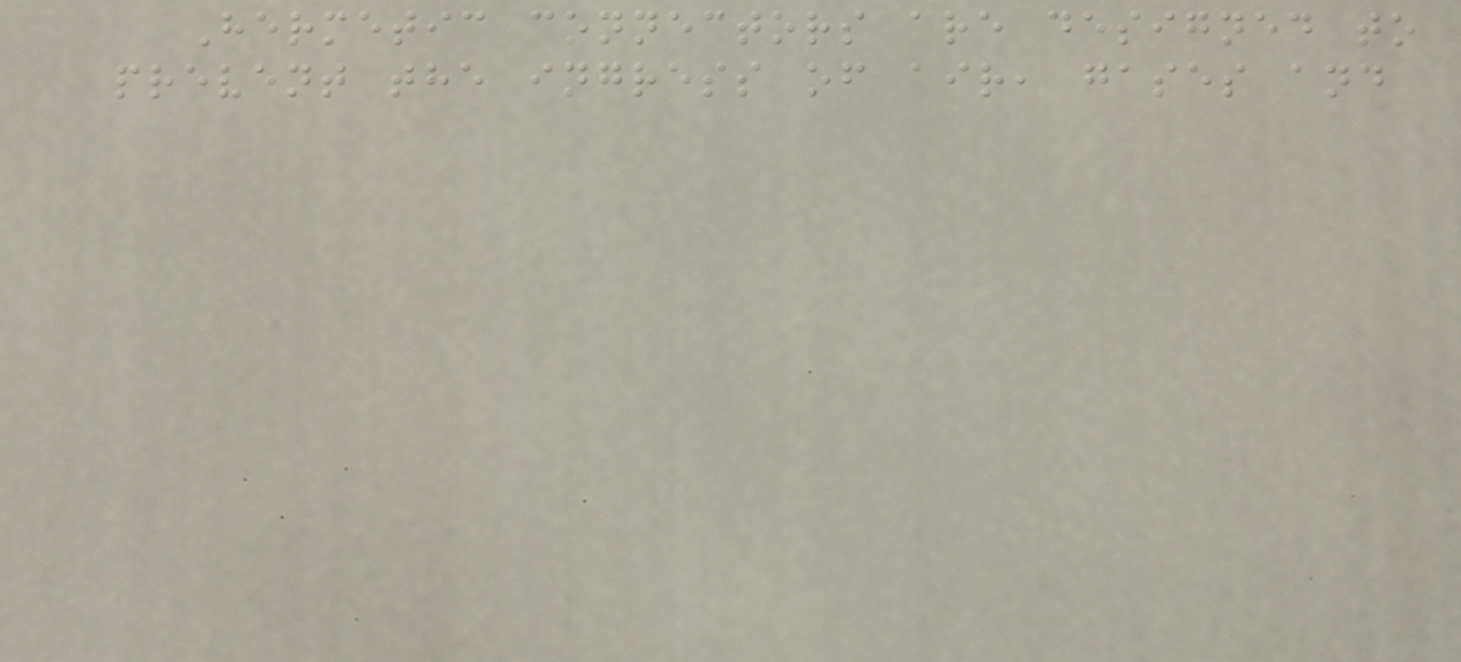Hermetic connectors are designed to
prevent the ingress of air, gases and
